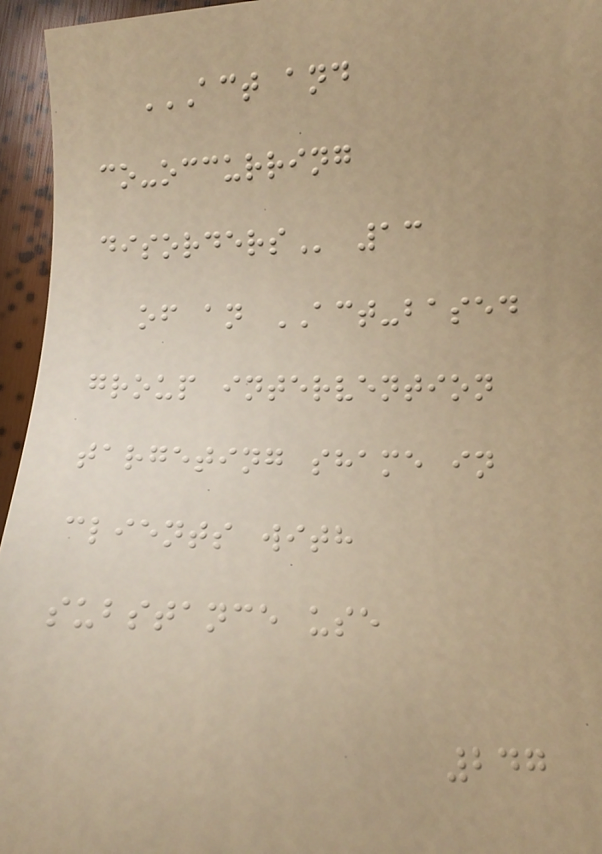ACT AND
CO-OCCURRING
DISORDERS 13
of an ACT-based
group intervention
targeting shame in
clients with
substance use
247
